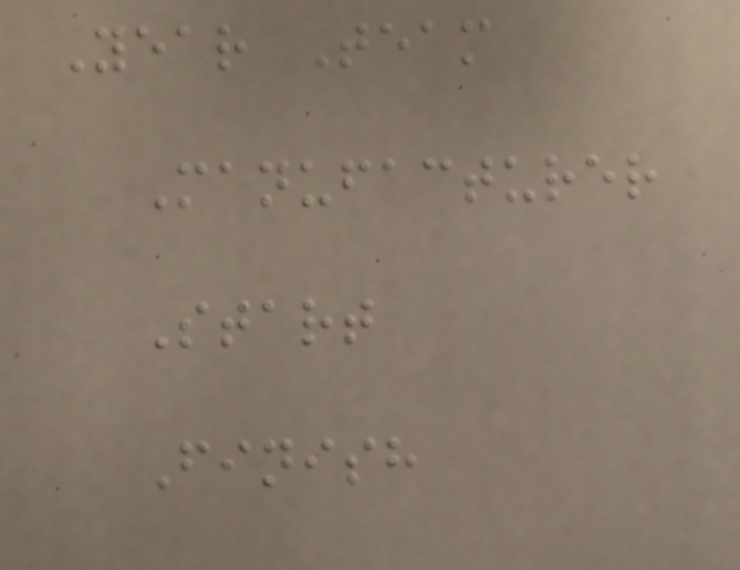Year Team
Manufacturer
Start
Finish
